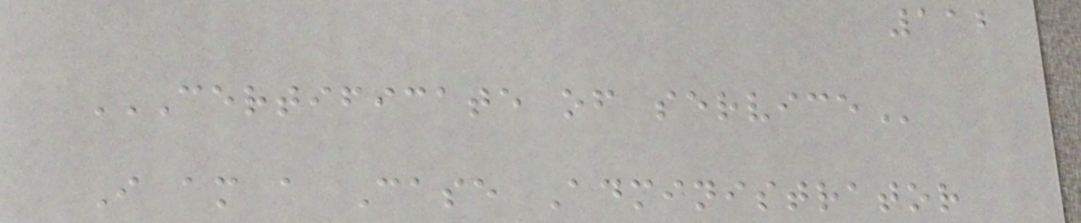112
CERTIFICATE OF SERVICE
I am a Case Administrator
